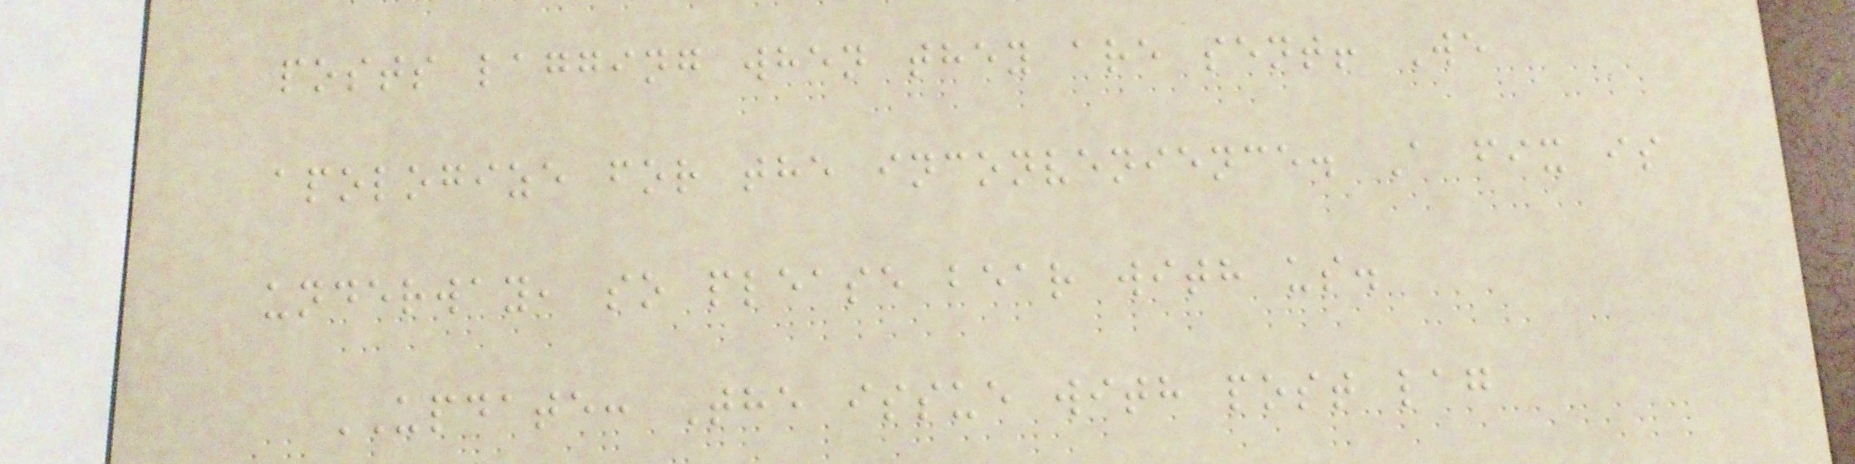posts lagging when they are sent! We
apologize for the inconvenience. A fix is
underway, so please bear with us.
UPDATE: The issue with post lag
